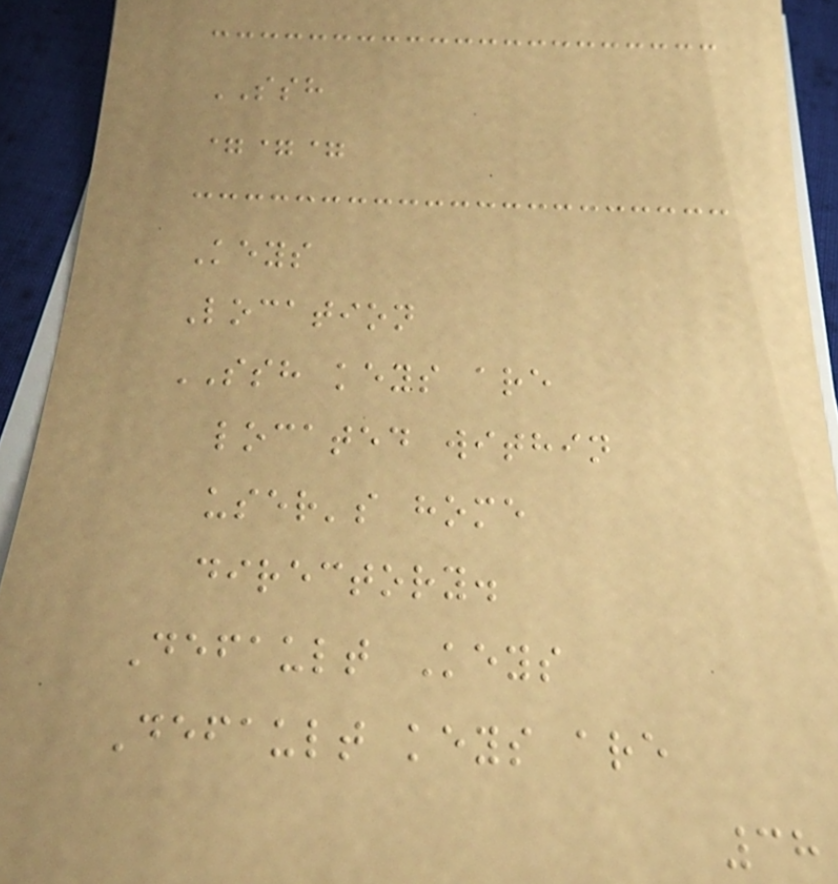SSH
===
Keys
Location
SSH keys are
located within
user's home
directory.
Default Keys
Default keys are
38
